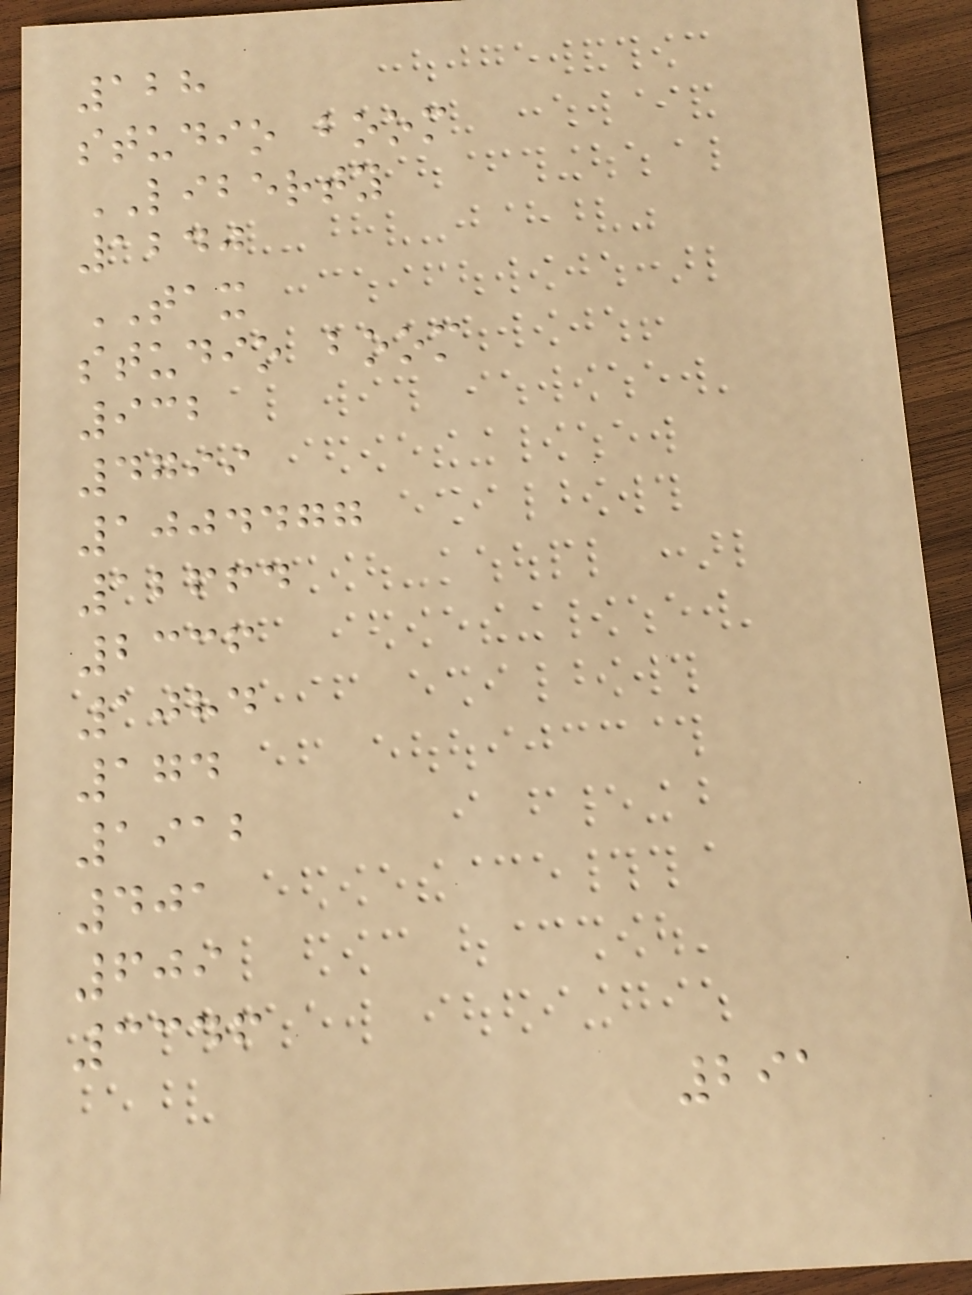128
studio boom
LIBERTY
1240
TAX
studio boom
932
4799
1004477
12664
2336
1084
174
1912
401
609
3346
291
